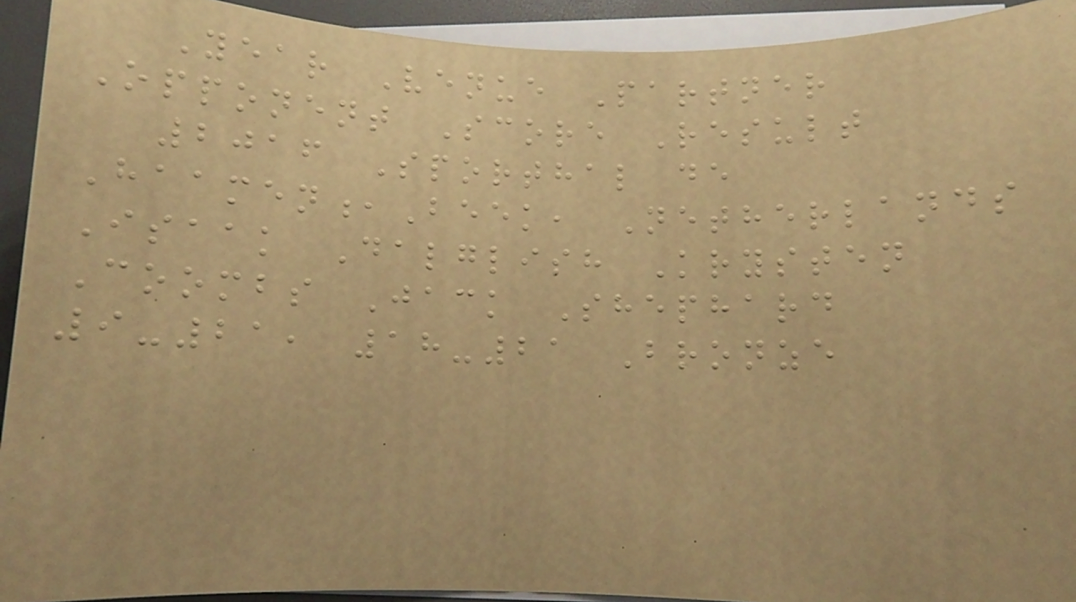Year Venue Partner
Opponent Score Result
2016 Sporthal de
Haamen,Beek, Netherlands
Isaak Dalglish Krysten
Coombs Jack Shephard
9-21, 18-21 Bronze
